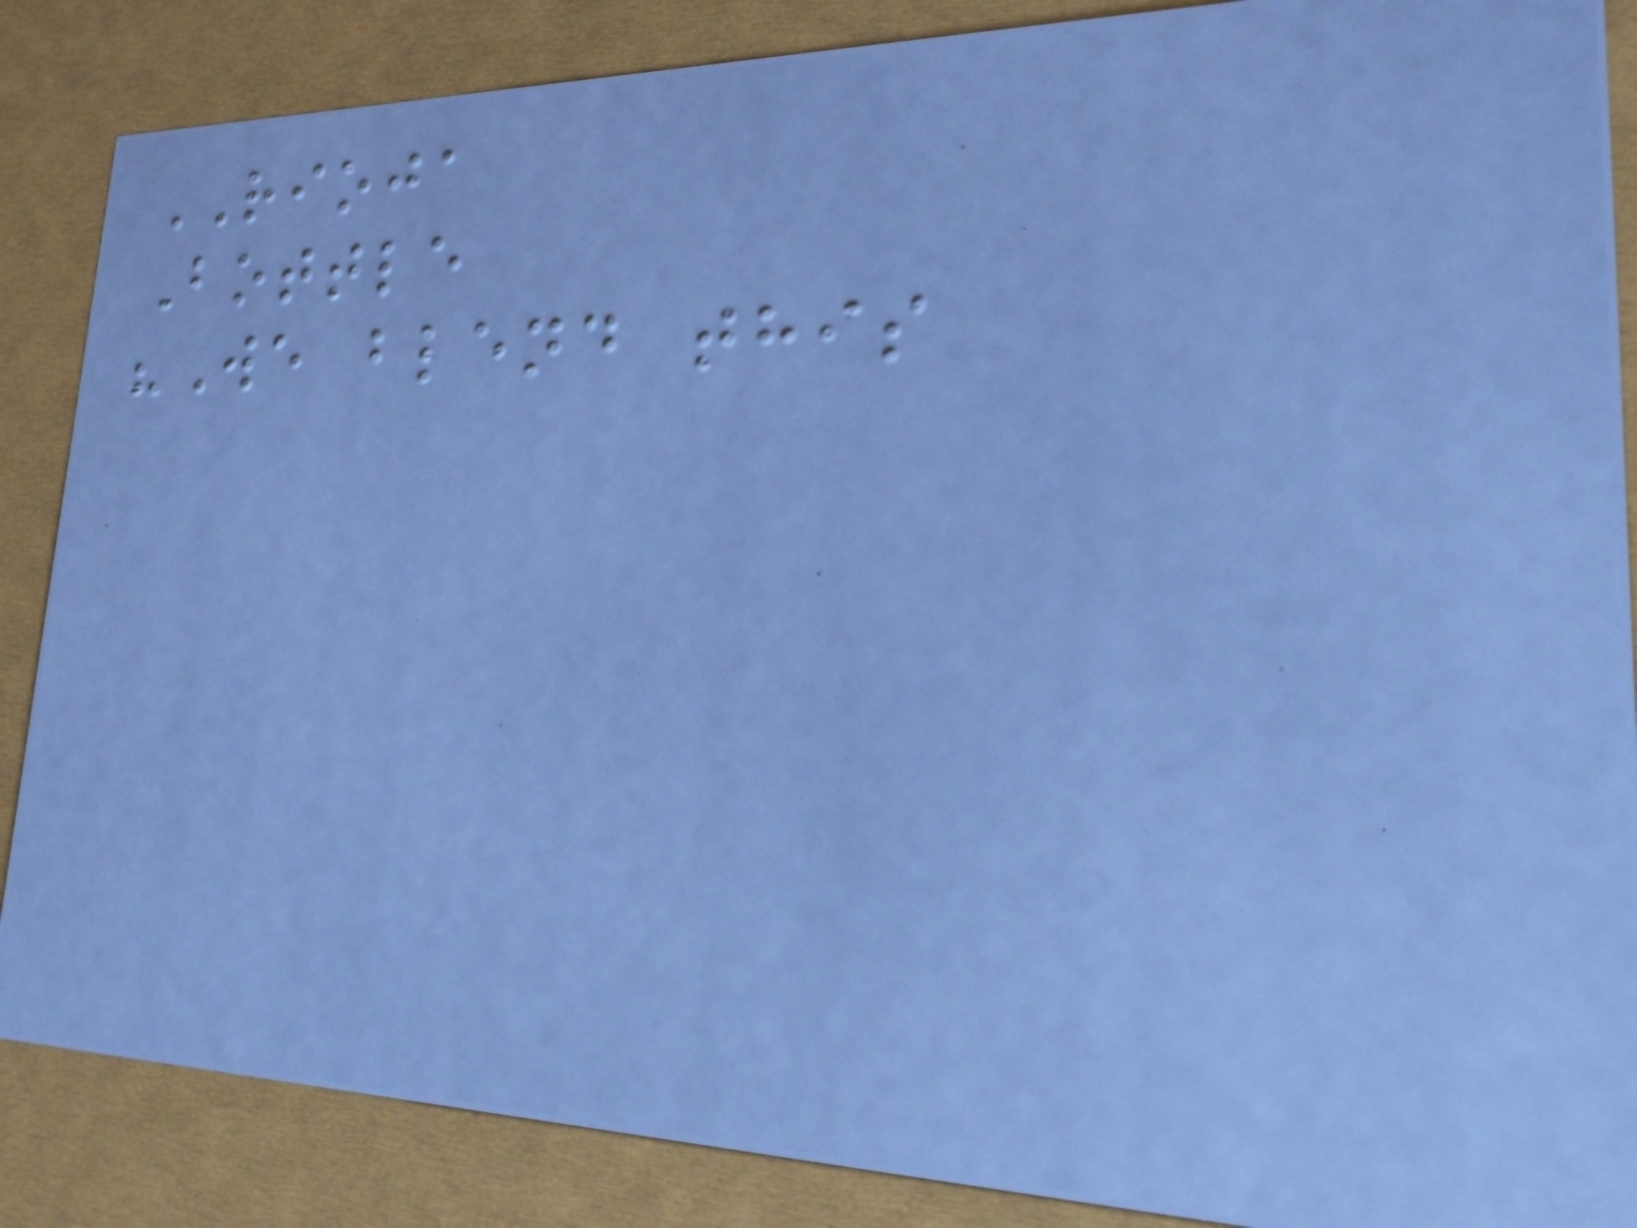RIOJA
Bottle
"We blend this
